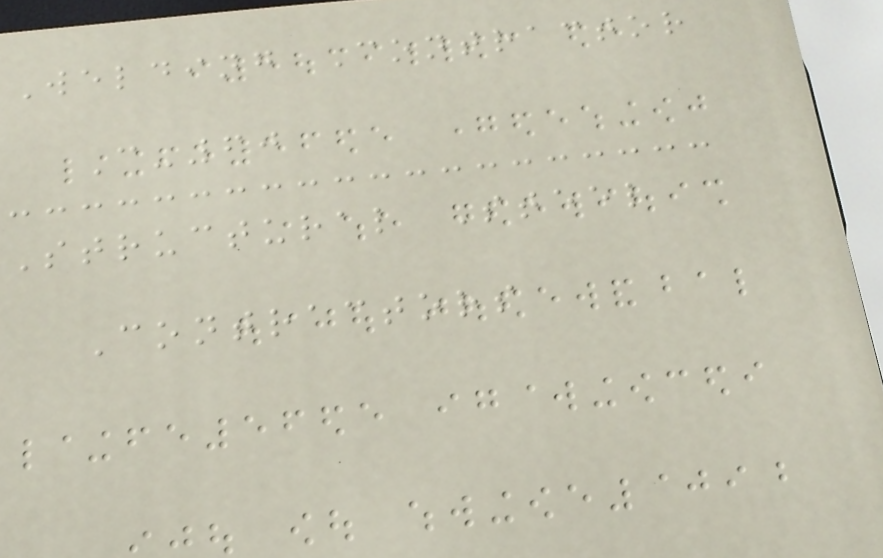Welding Contractor
C-60
Structural Steel
Contractors
